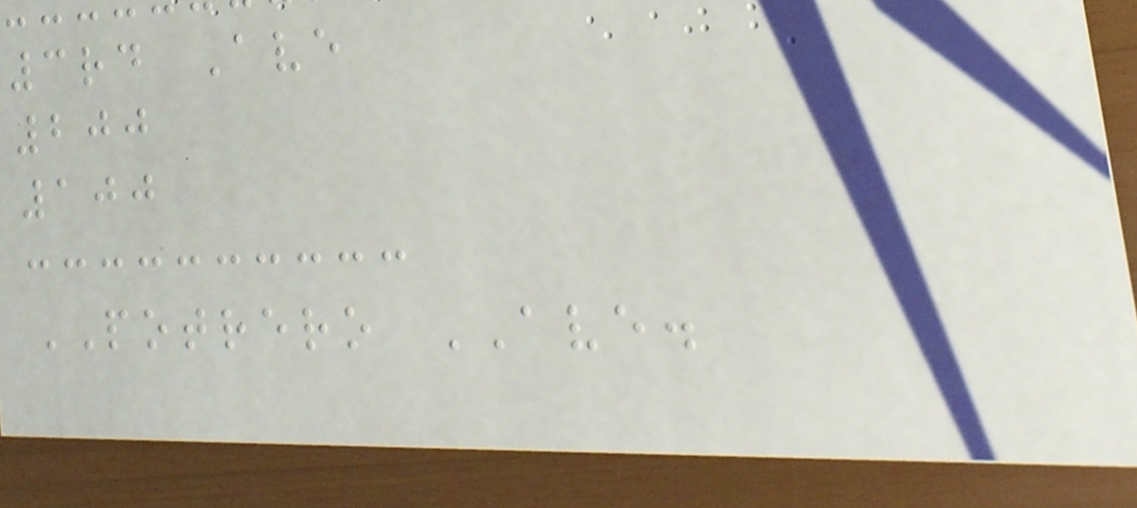3rd Ave
200
100
POTRERO AVE.
